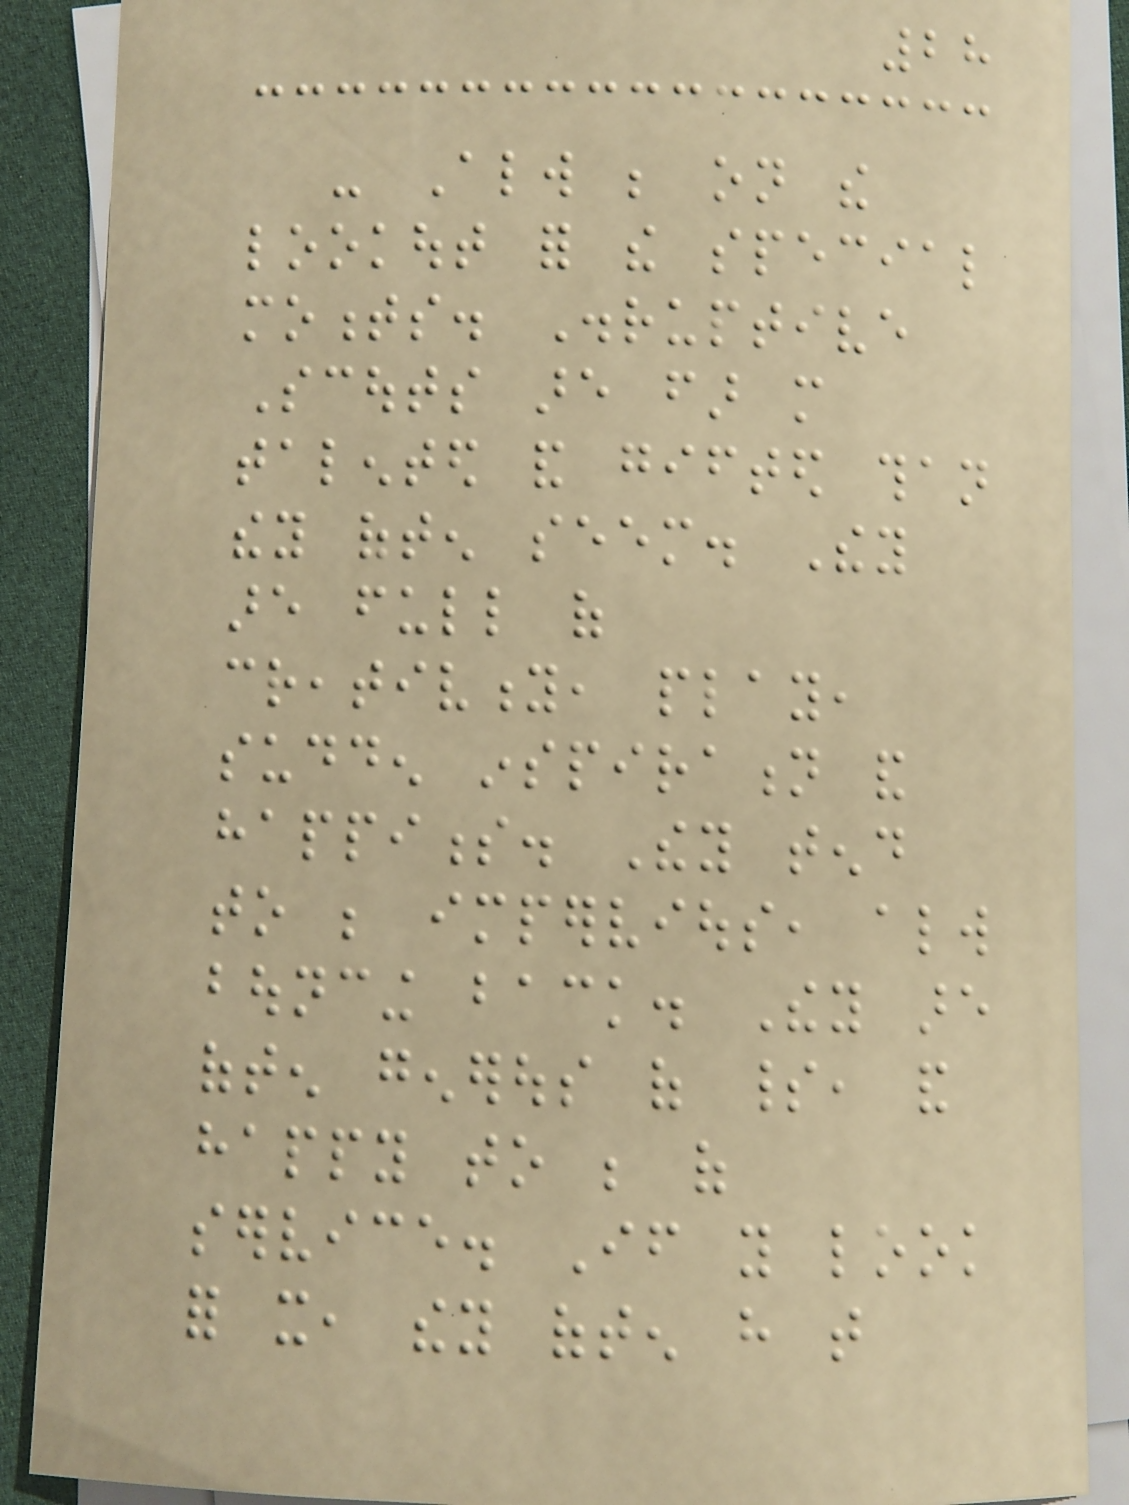28
- Always be on the
lookout for the special
moments. Disruptive
Scouts are far more
talented and gifted than
they often seem. They
are full of
creativity, play,
sudden inspiration and
happiness. They tend
to be impervious, always
bouncing back. They are
often generous of spirit, and
happy to be of
service. If you look
for it, they often have that
